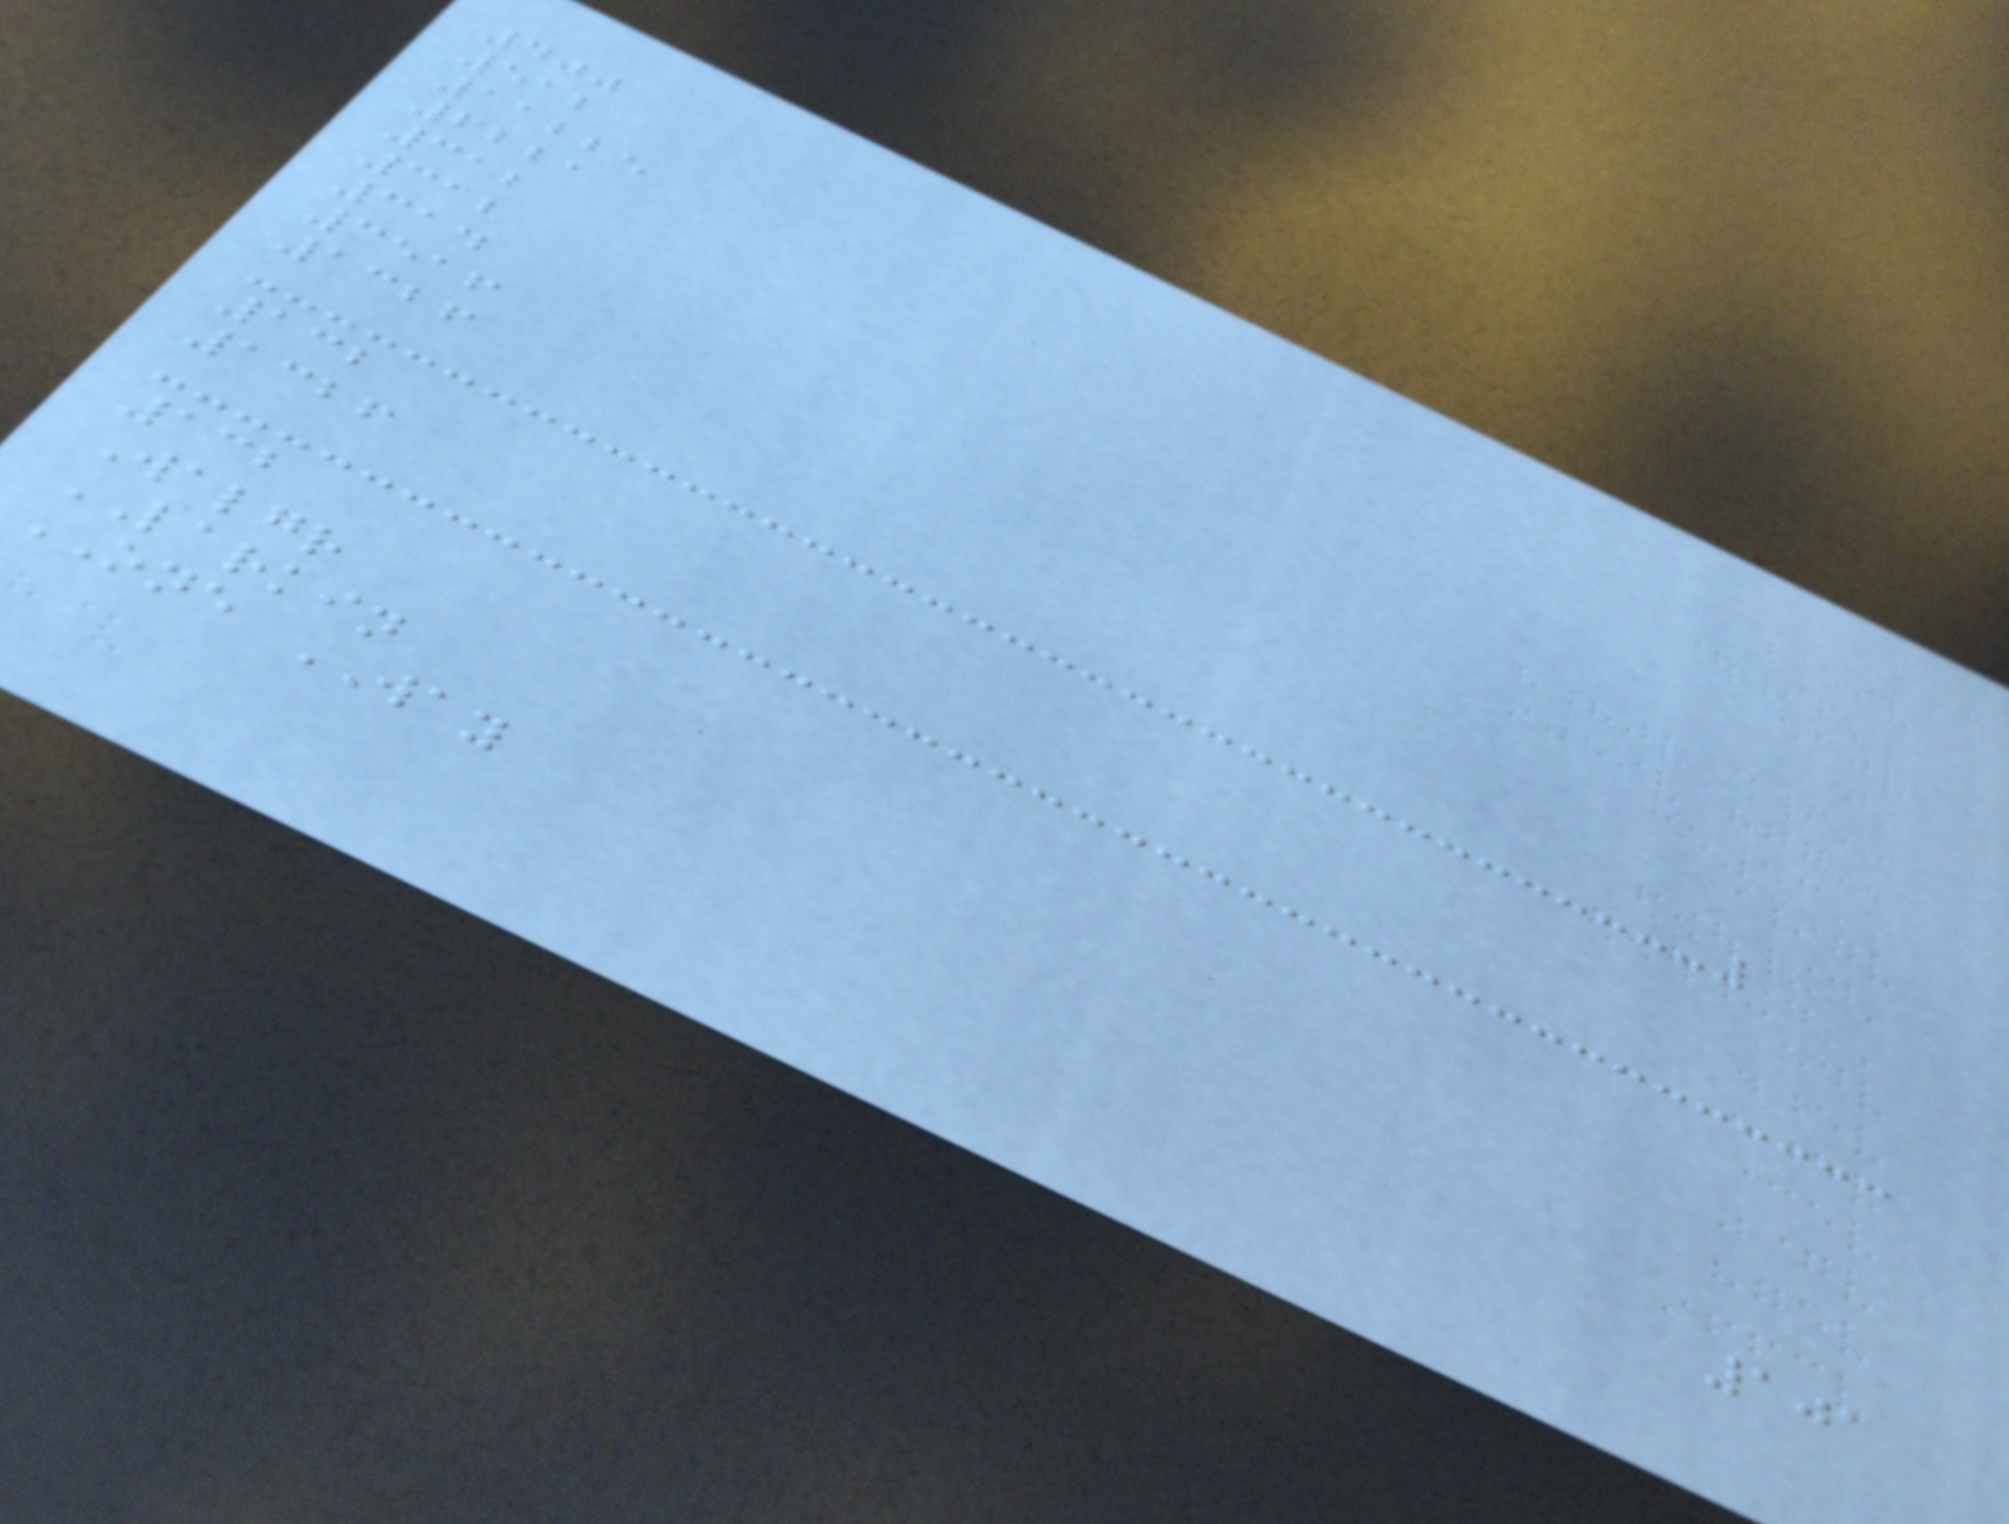400
512
11225
6221
312
312
314
3516
1326
132
1326
132
Walgr
LARKIN
ONE WAY
101
